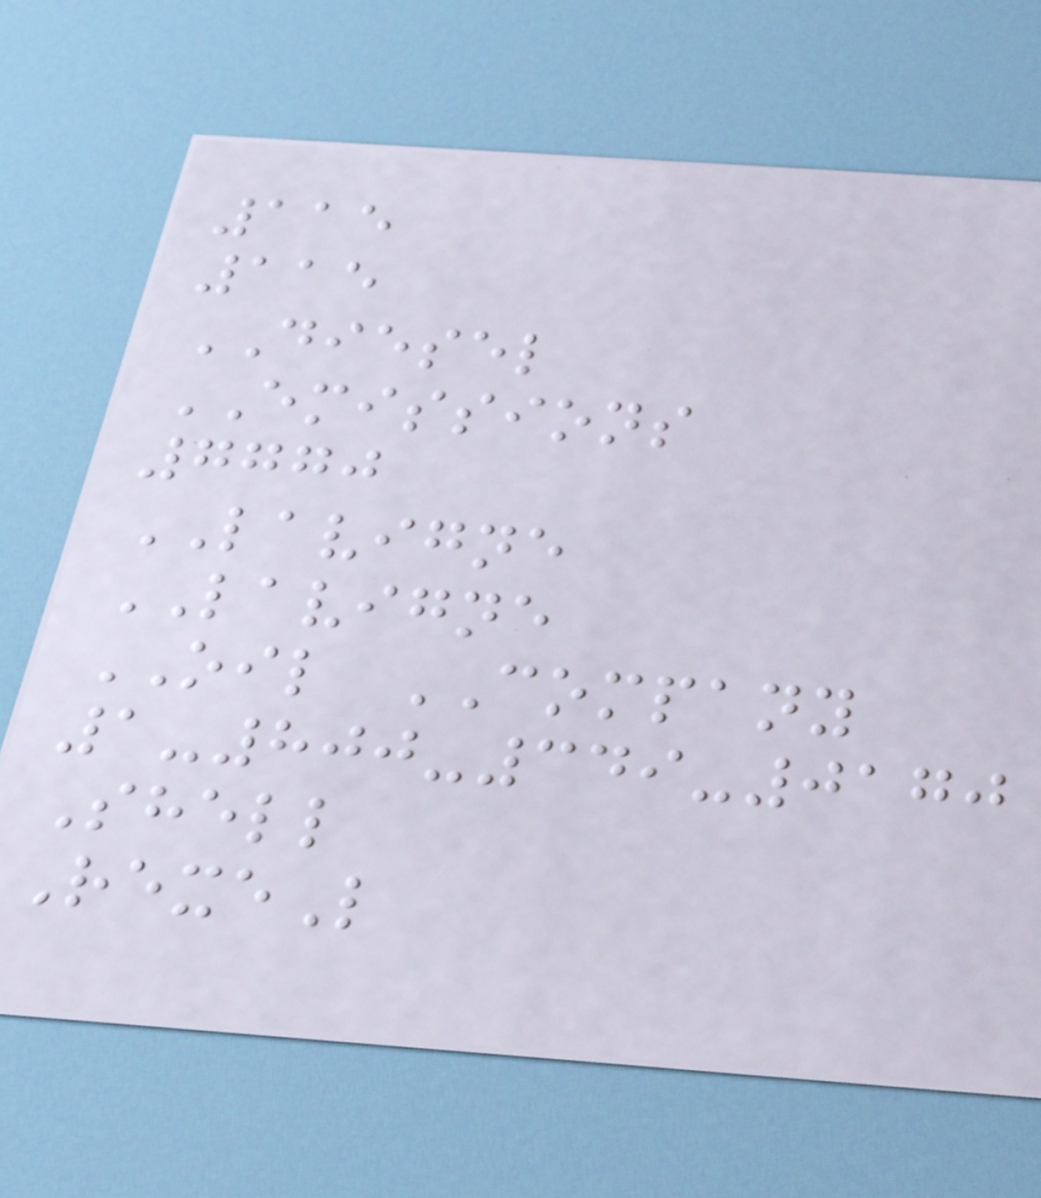115
115
DIESEL
EMISSIONS
7770
LAVIGNE
LAVIGNE
OIL COMPANY
1-800-349-0170
Shell
RexeL
